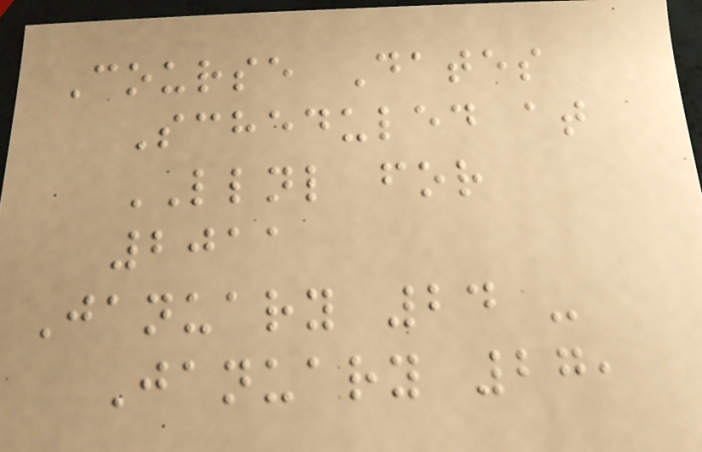Course Dates
Scheduled at
LLNL for
2011
January 24 -
January 27,
